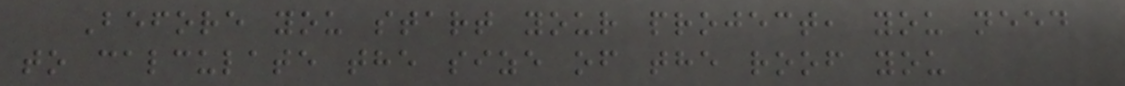Before you start your project, you need
to calculate the size of the roof you
